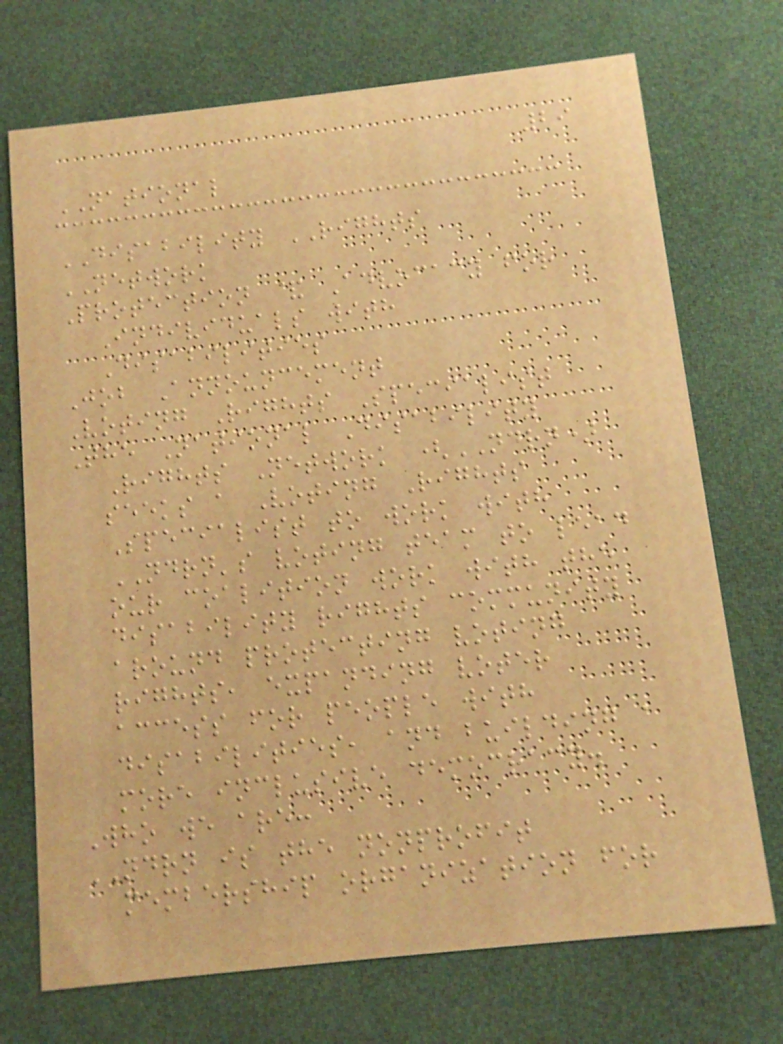29
NATIONAL
DISABILITY RIGHTS
NETWORK
Protection & Advocacy for
Individuals with
Disabilities
Job Announcement
Voting Rights Specialist
The National Disability
Rights Network (NDRN)
seeks a Voting Rights
Specialist to work with
NDRN's voting team to lead
our coalition work with the
disability rights community
around protecting voting
rights, expanding voter
access for people with
disabilities, and building a
more inclusive democracy.
Who we are:
NDRN is the nonprofit
membership organization for
